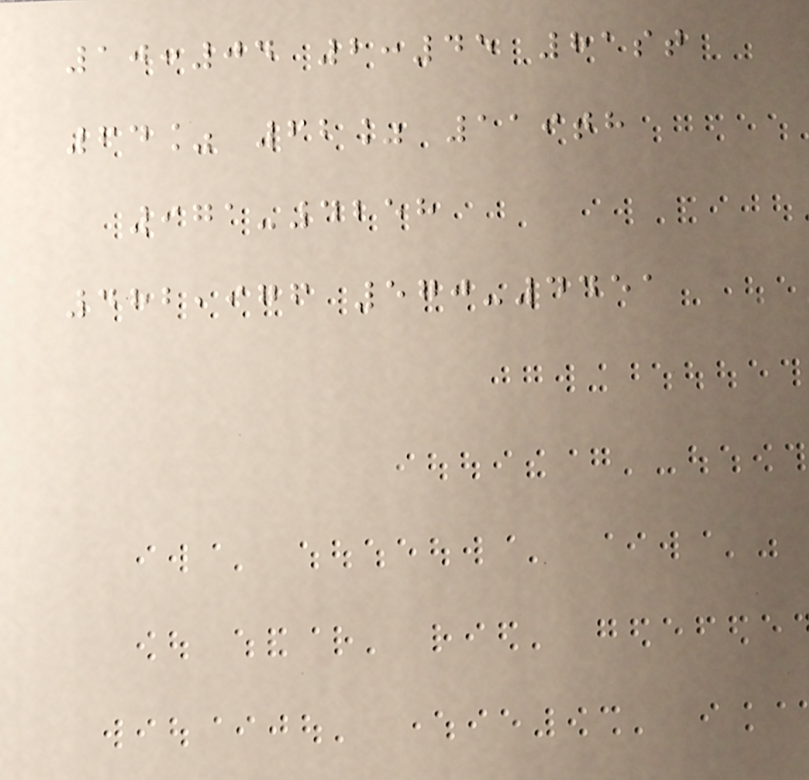10:04 2:45 81st
64% 62% 119th
971-4258
482,976 570-4451
